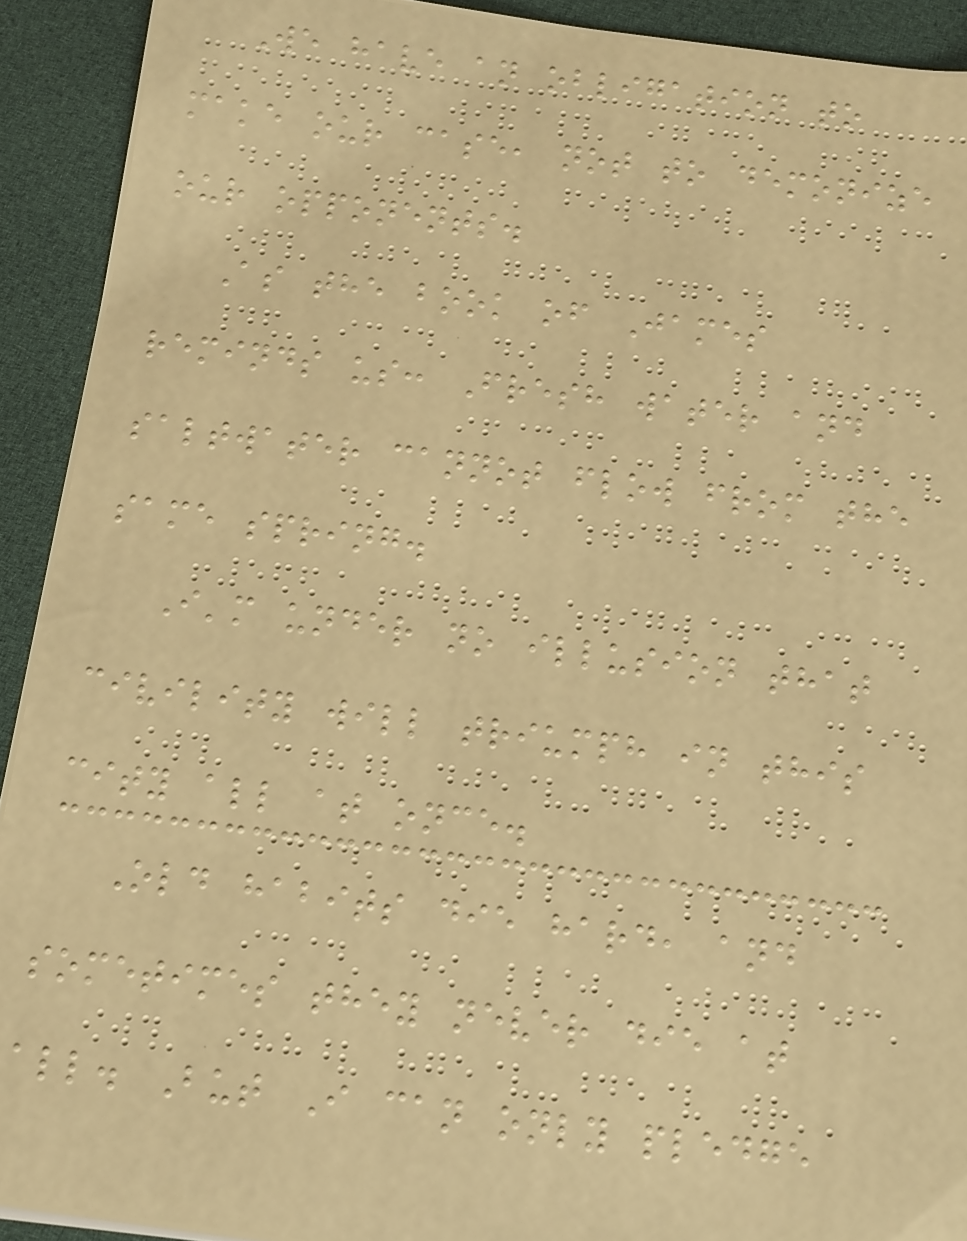We have an obligation to
make our case, not to demonize
our opponents.
As the book of James
reminds us: Fresh water and
saltwater cannot flow from the
same spring.
I'm under no illusion that
civility will triumph in this
city all at once.
Old habits die hard, and
sometimes they never die at
all. But I can only pledge
